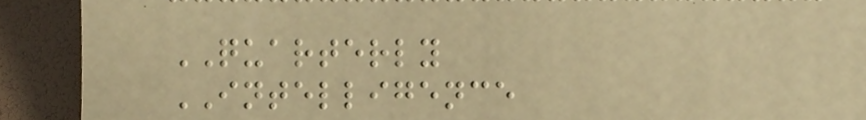QUARTERLY
INTELLIGENCE
